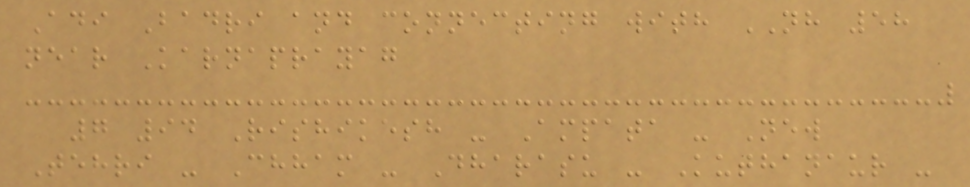Adi Badri and connecting with NH 58
near Karnaprayag
7 94 Rishikesh - Ampata - New
Tehri - Chham - Dharasu - Kuthanaur -
